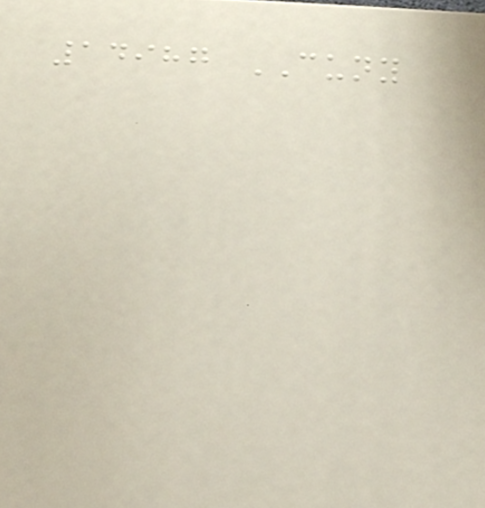14987 CUNY
